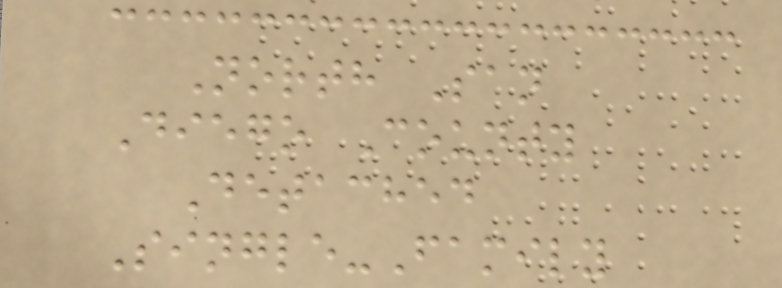North San
Diego County
Detached
Single-Family
